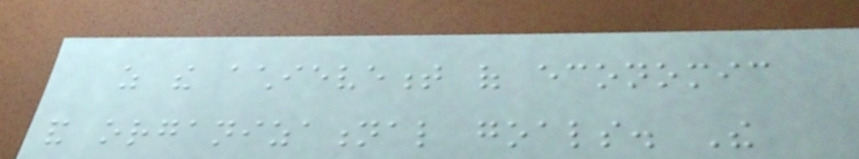as the achievement of economic
and organizational goals. The
